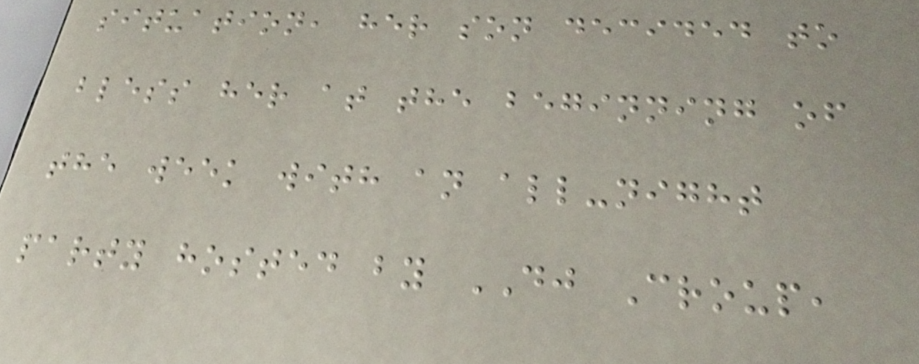situation, her son decided to
bless her at the beginning of
the week with an all-night
party hosted by DJ Croup,
